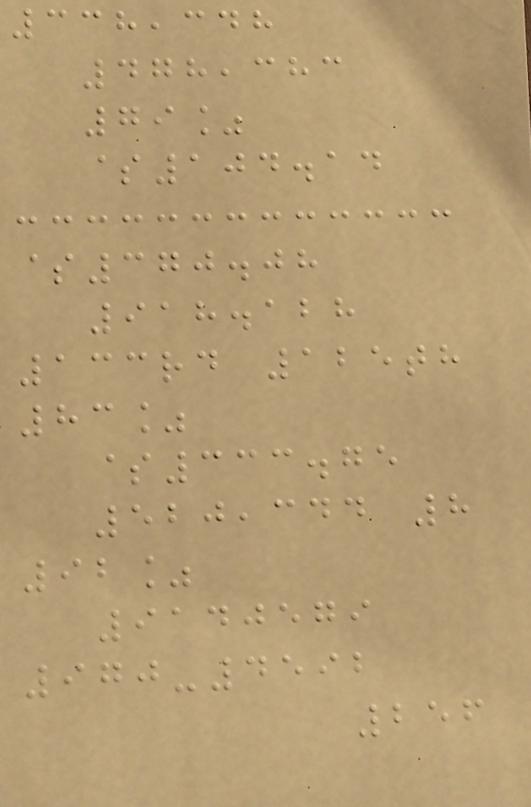338,348
478,383
79%
$104.14
$370.08
918.128
133rd 125th
83%
$333.75
520,344 8
92%
9140579
970-4592
256
